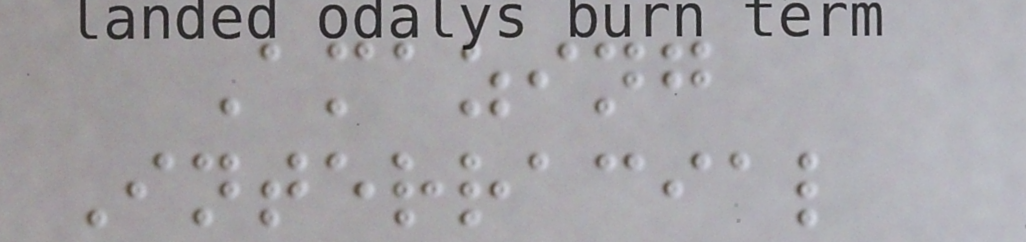Amazing
Interracial
